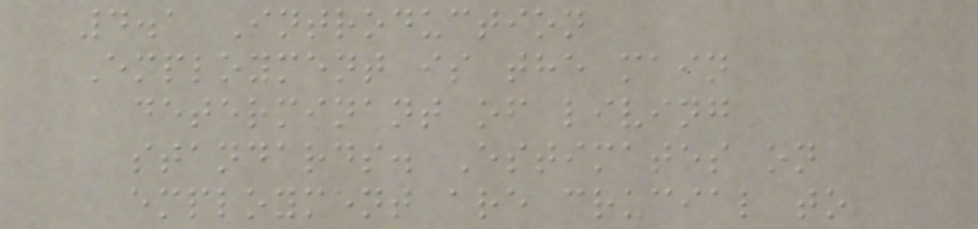4.1 Introduction
Employment is the main
determinant of living
standards. Estimates on
employment are crucial to
